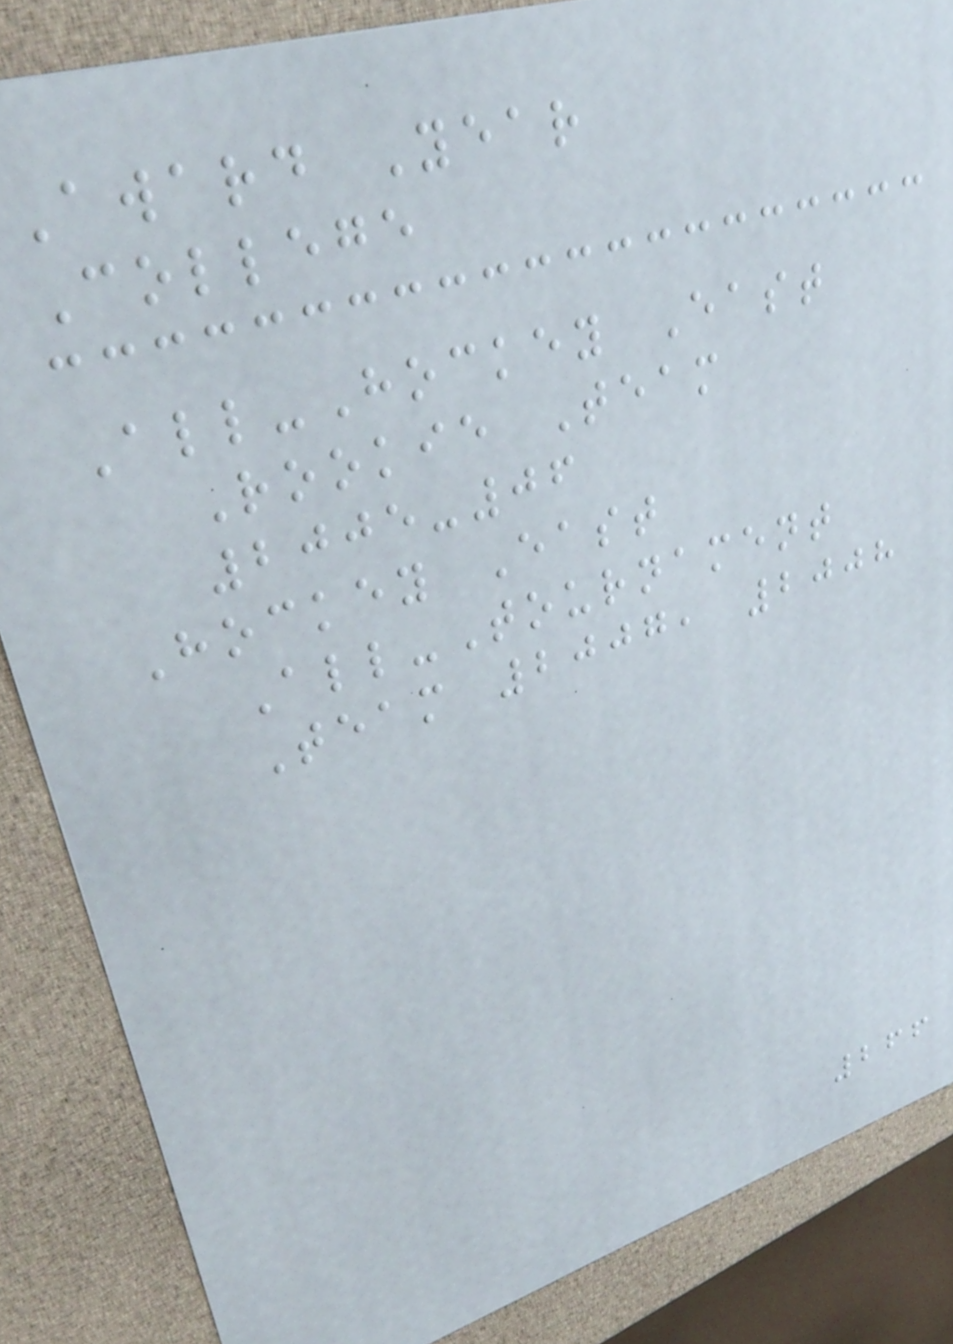Award Year
College
All-Hockey East
Rookie Team
2005-06
Hockey East
All-Tournament
Team 2007, 2008
266
